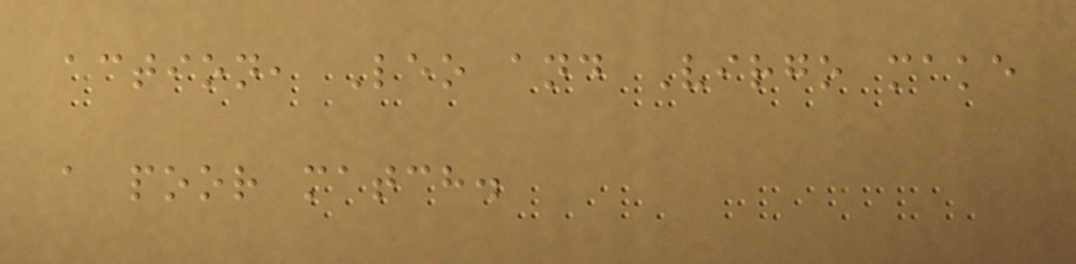action, Leo and Virgo make
a poor match.
